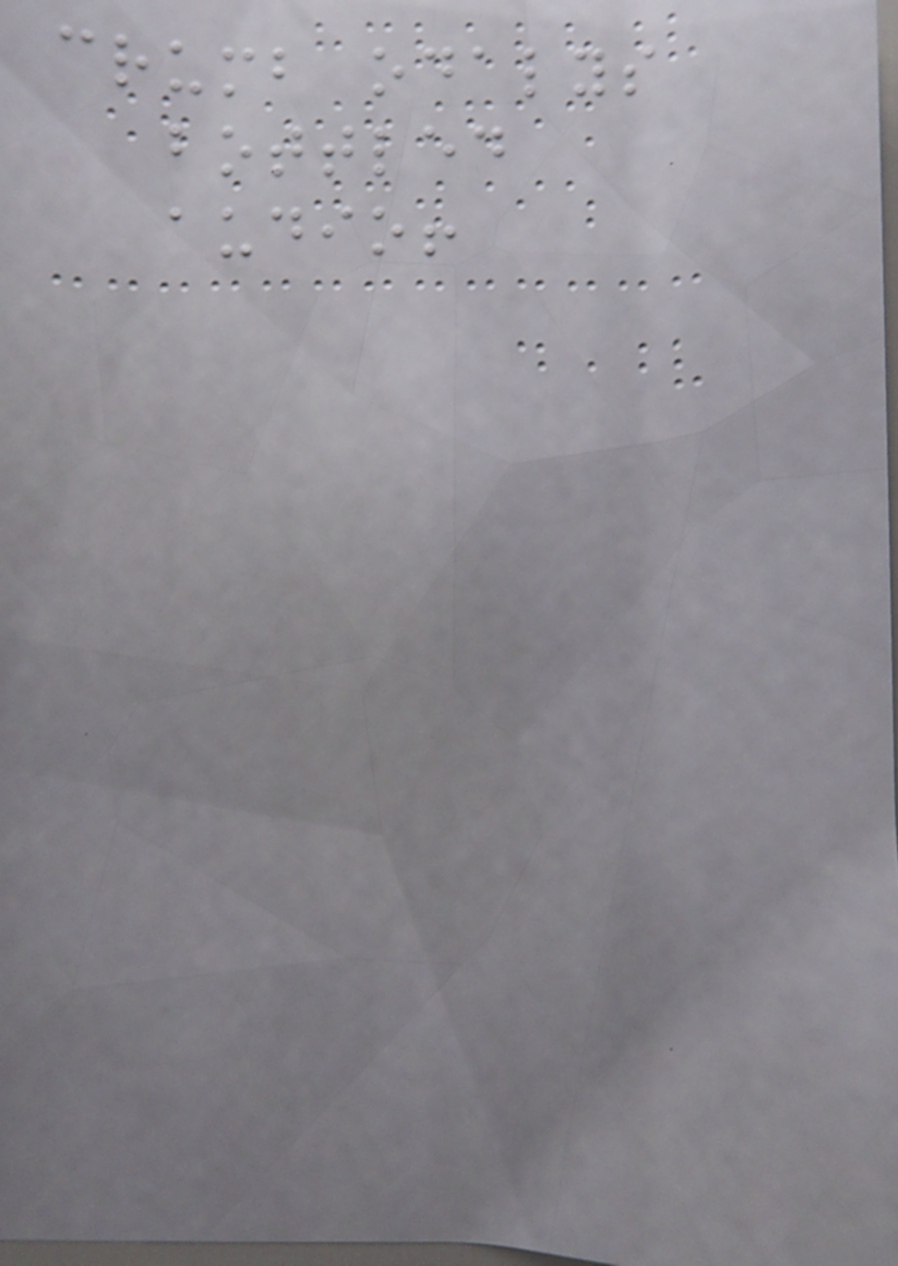crumb odalys
bottled
audio!
